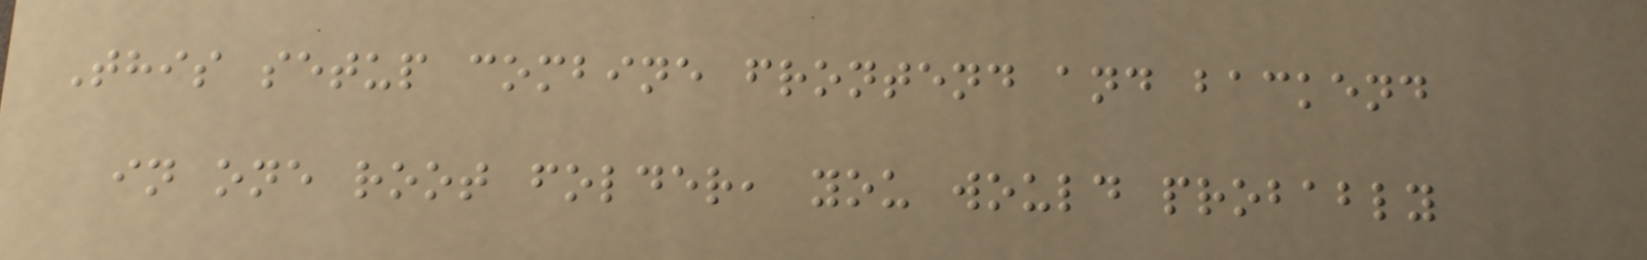This setup combine frontend and backend
in one root folder, you would probably
